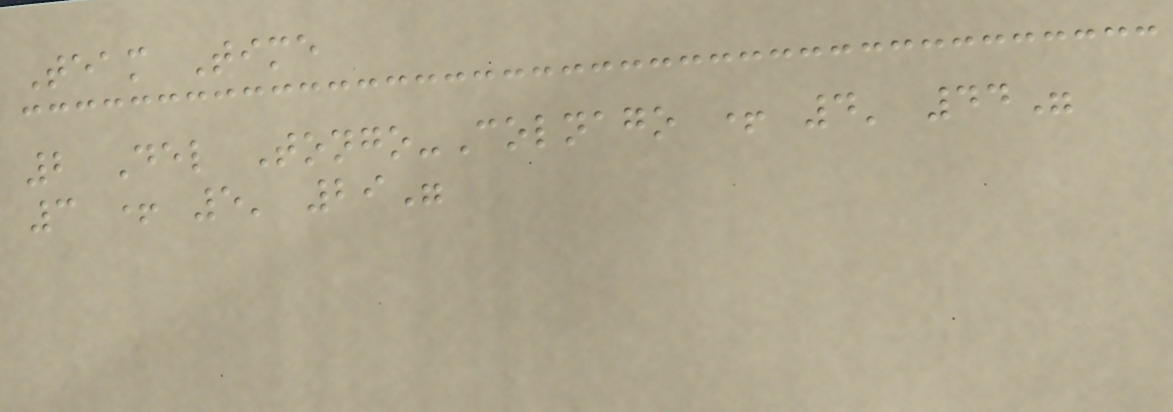Team Time
2 Del Tongo-Colnago + 4' 44"
3 + 5' 29"
